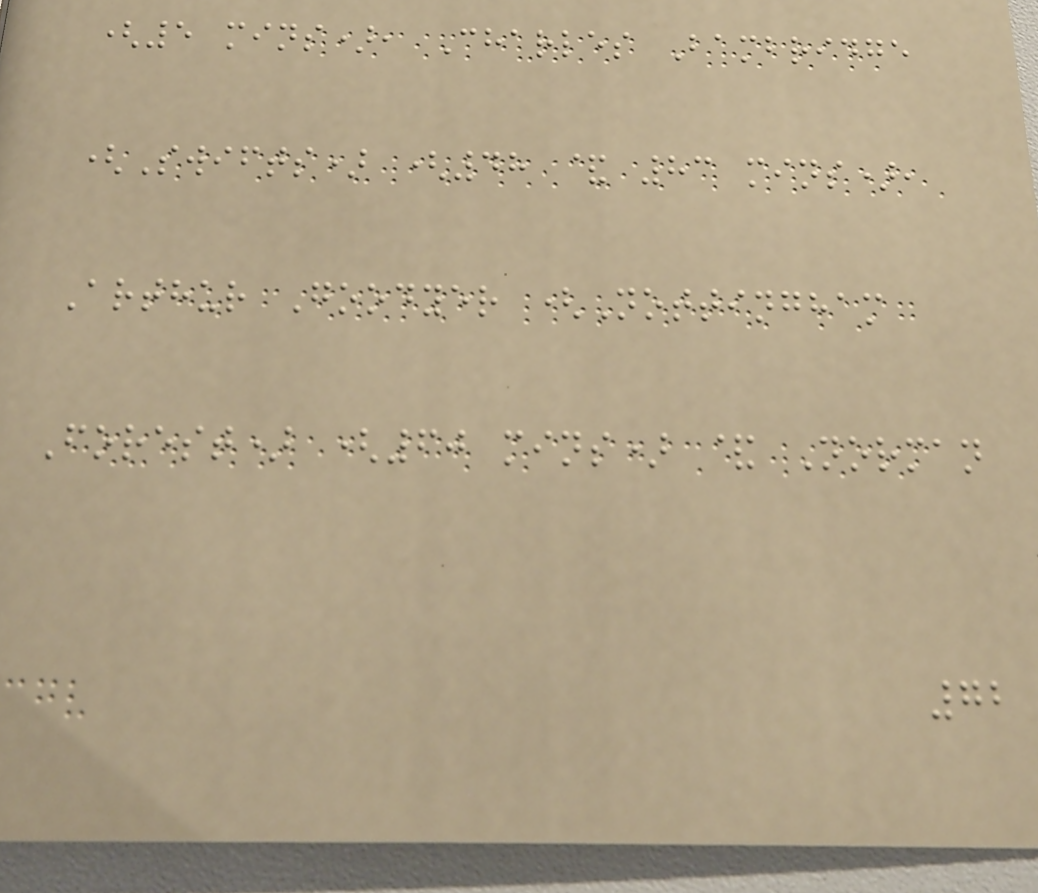(5 mins), Charles Bambridge
(Swifts) (48 & 83 mins),
Arthur Goodyer (Nottingham
Forest) (60 mins) & Norman
72
